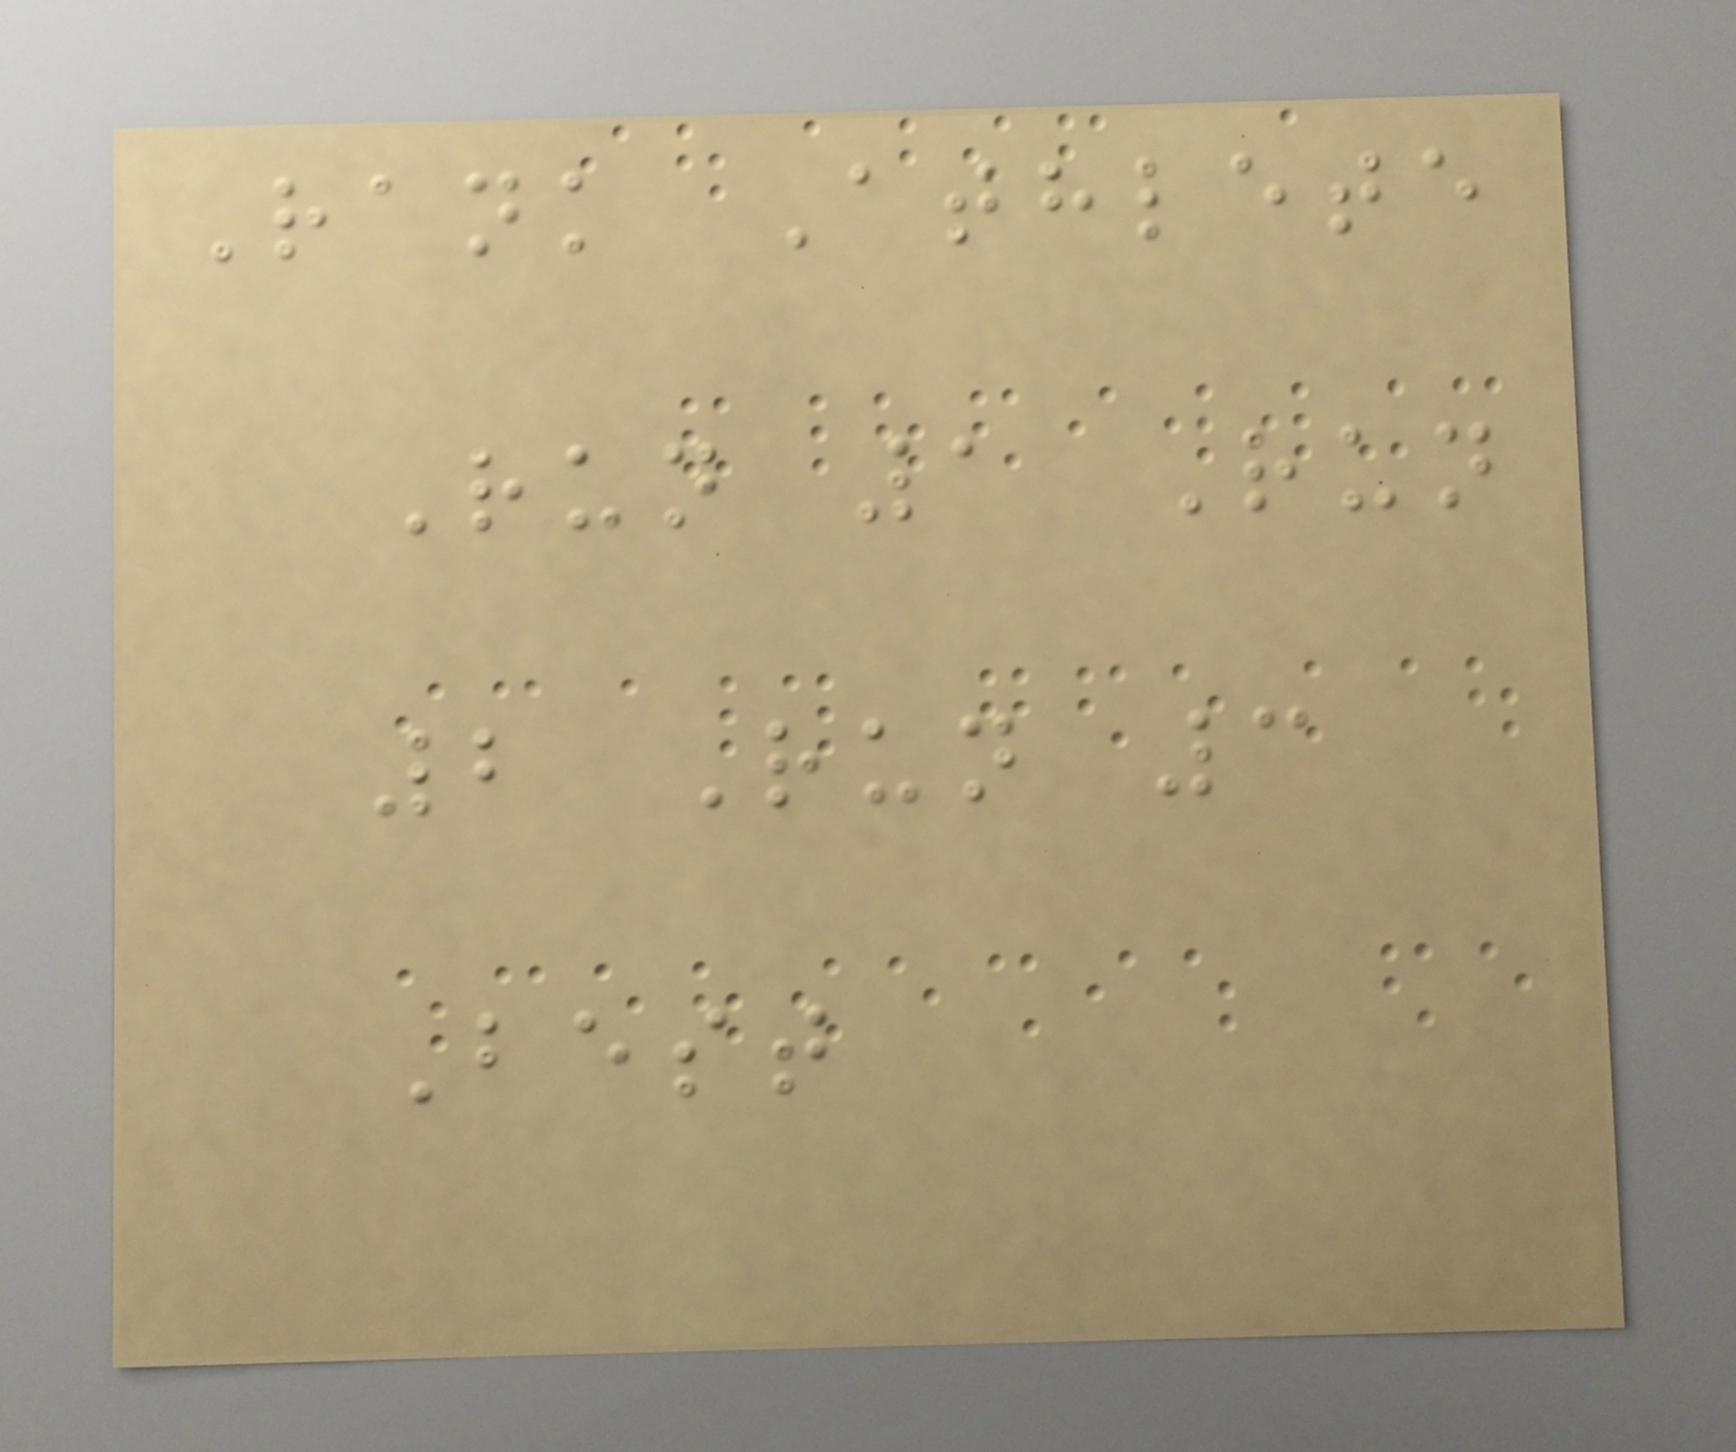Rank Athlete
Run 1 Run
2 Run 3
Best
